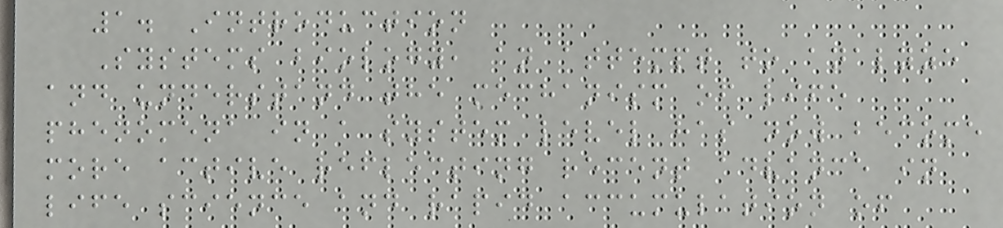1. Introduction
Systems biology, an attempt to analyze
and understand the mechanism of life
phenomena in a system level has now become
more active reflecting recent advance in
life science and rapid accumulation of
